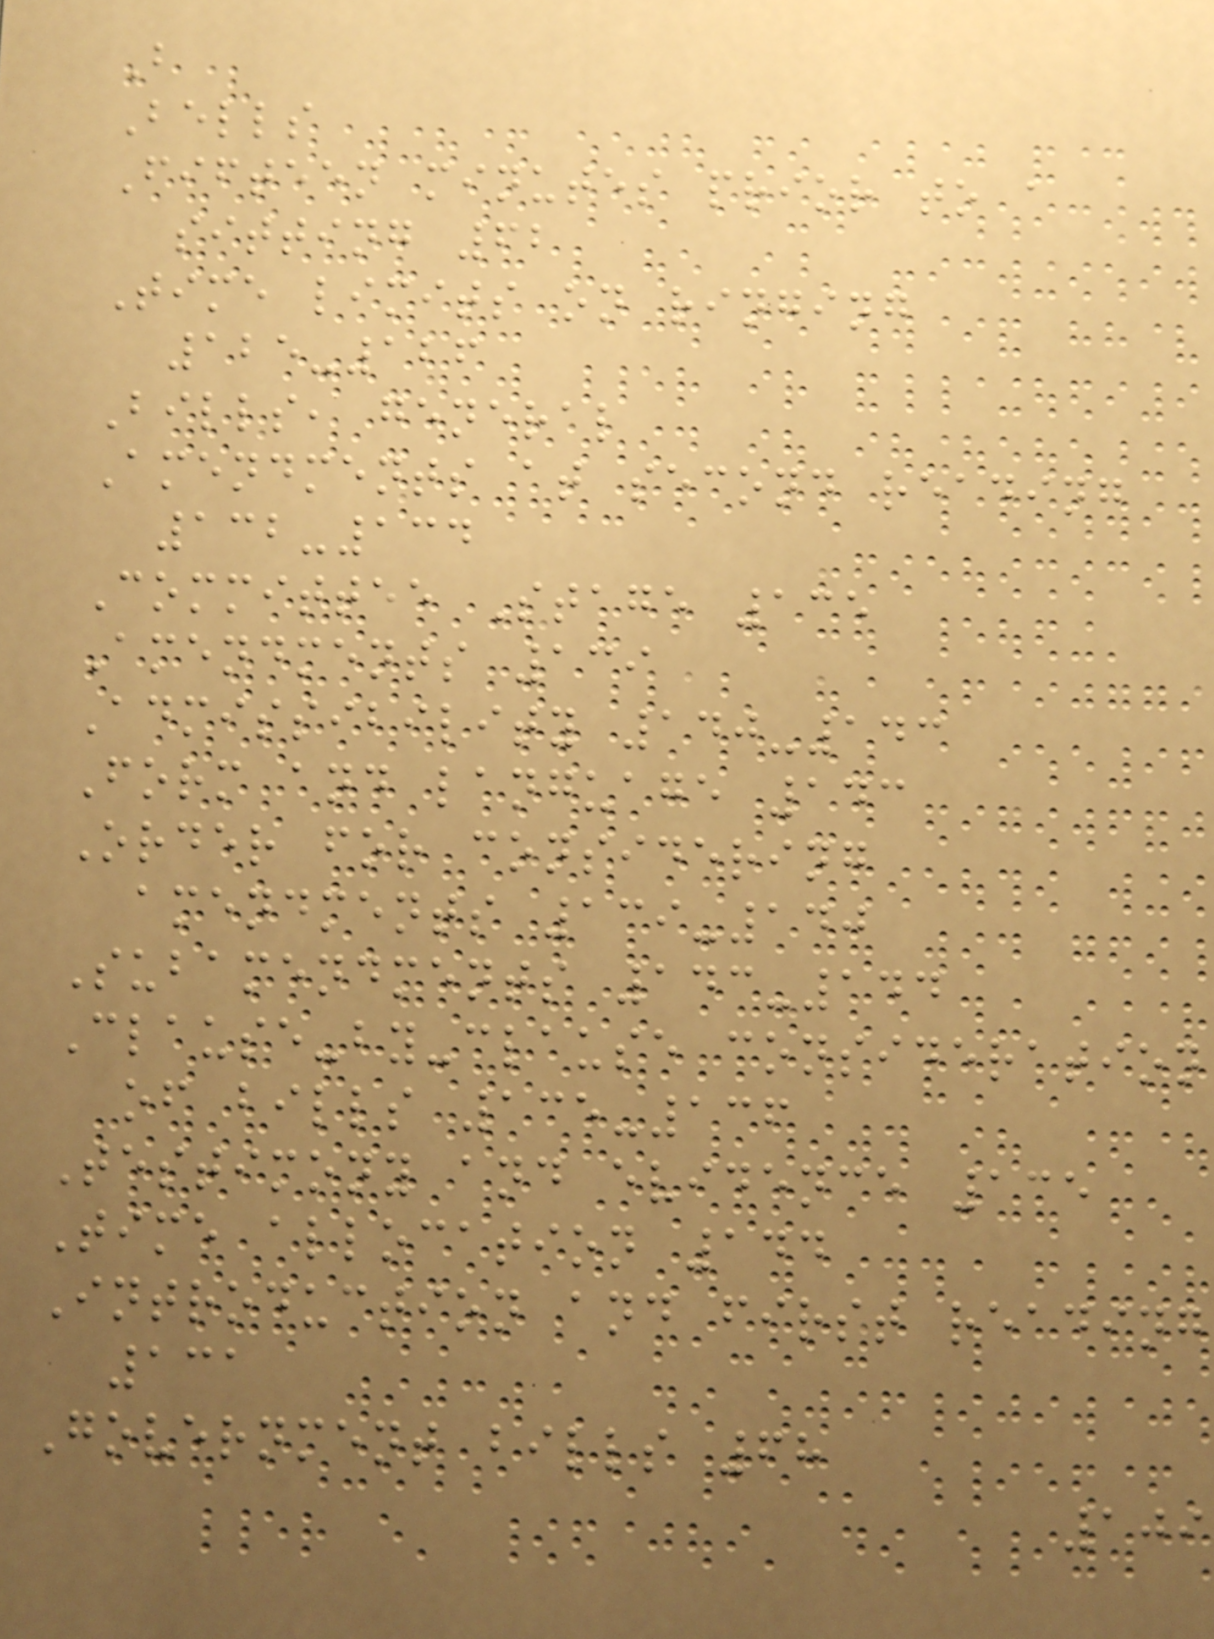B
Bells
Fifteen minutes prior to a
sitting 62
Time limits on ringing
125-126
Bills, general
Amendments at second reading
132-134
Committee Stage 135
Amendments 139
Admissibility 140-143
Form and language 143
Order for considering
amendments 139-140
Subamendments 143-144
Clause-by-clause consideration
of bills 135-136
Testimony and evidence 135
Time allocation 144
Introduction and first reading
131
Government bills 68
109
